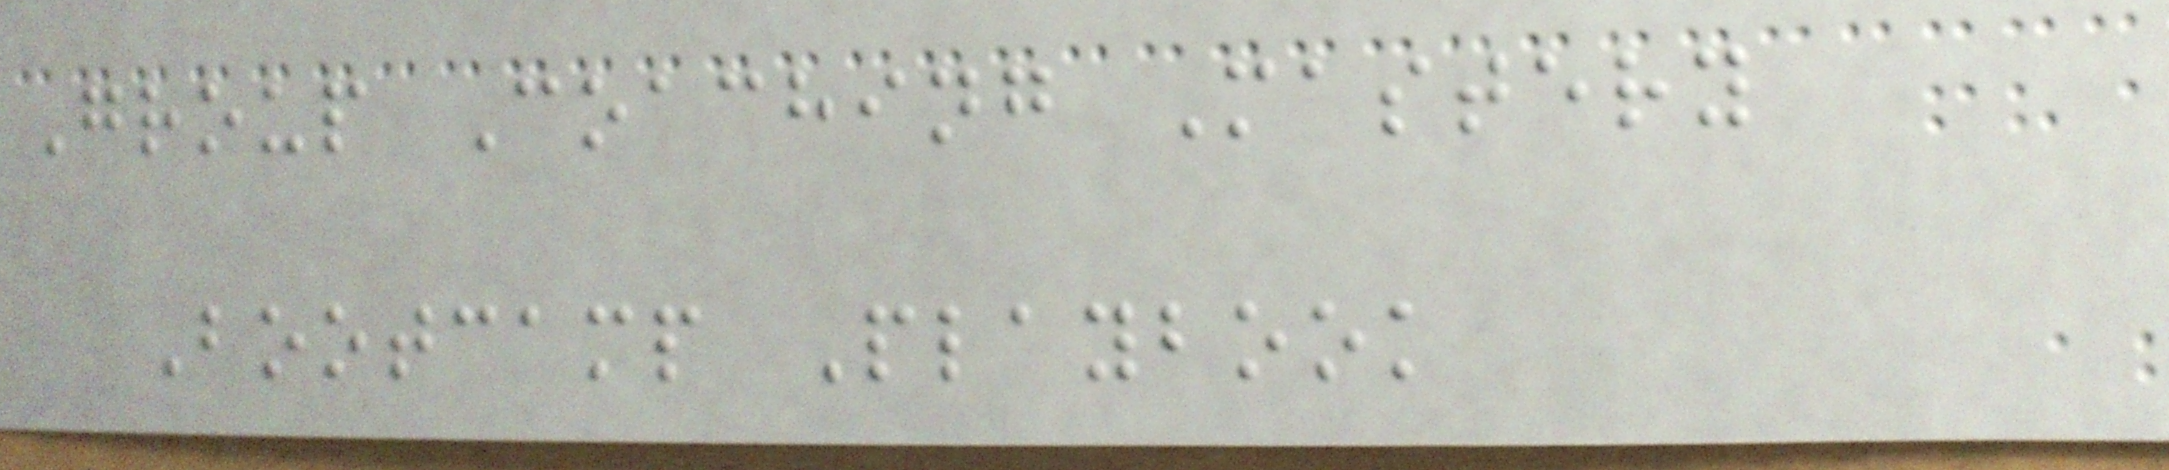Group Coaching Mastery
Bootcamp Playbook
